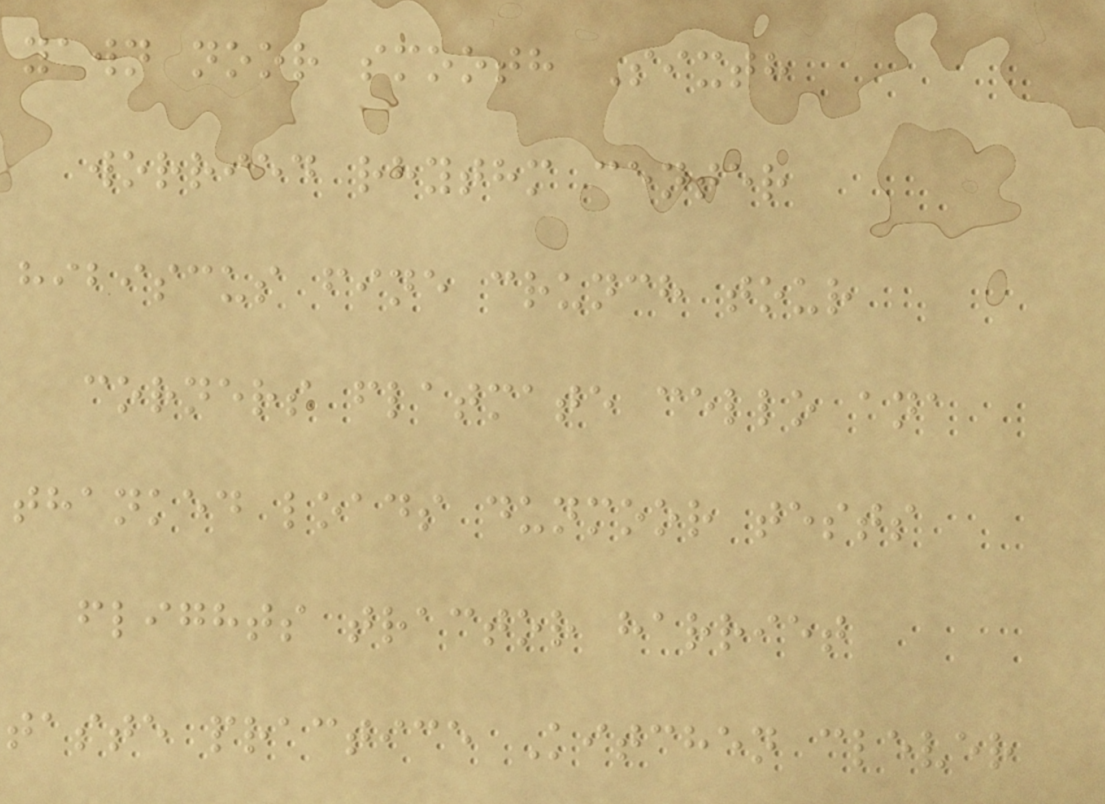yawn noor smooth Sixth
worried rhythm center
hibiscus fine crunch tour
corners flatmate cello ana
thanked loads dunmoor tests
flights tractor harriet
taste practice Kitchen clever
